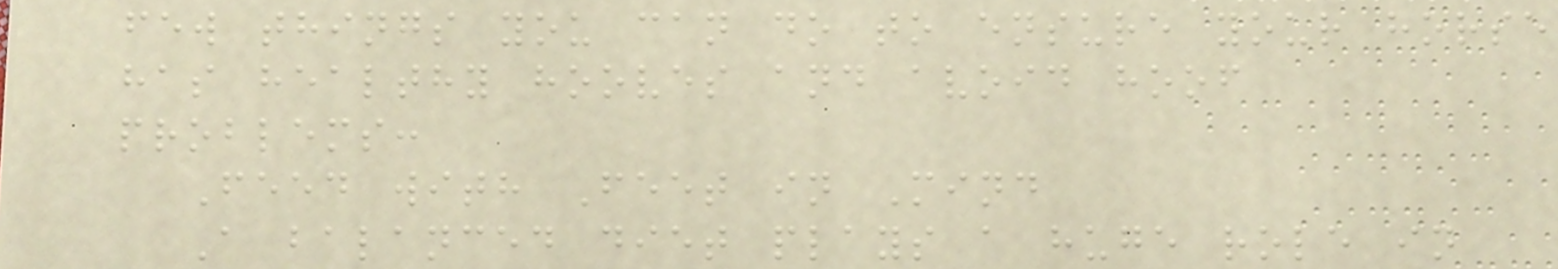few things you can do to ensure your horse
has healthy hooves and avoid hoof
problems:
Feed with Feet in Mind
A balanced diet plays a huge role in
